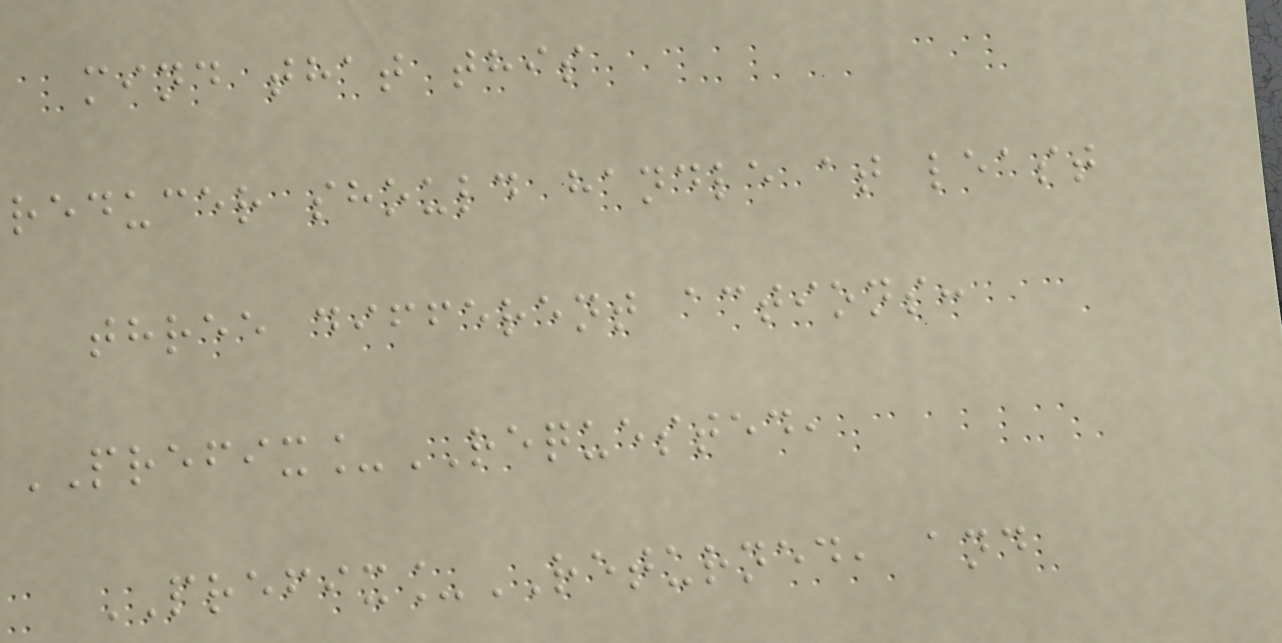mind that this
reducer should handle at least
three different actions:
PREFIX_REQUESTED,
PREFIX_RETURNED, and
